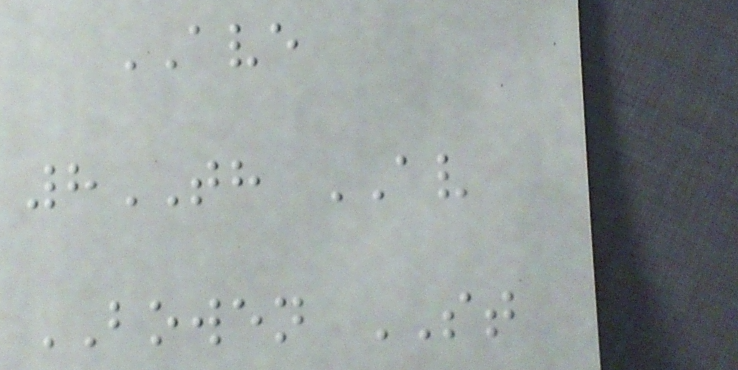AVE
8TH AV
BOWEN ST
